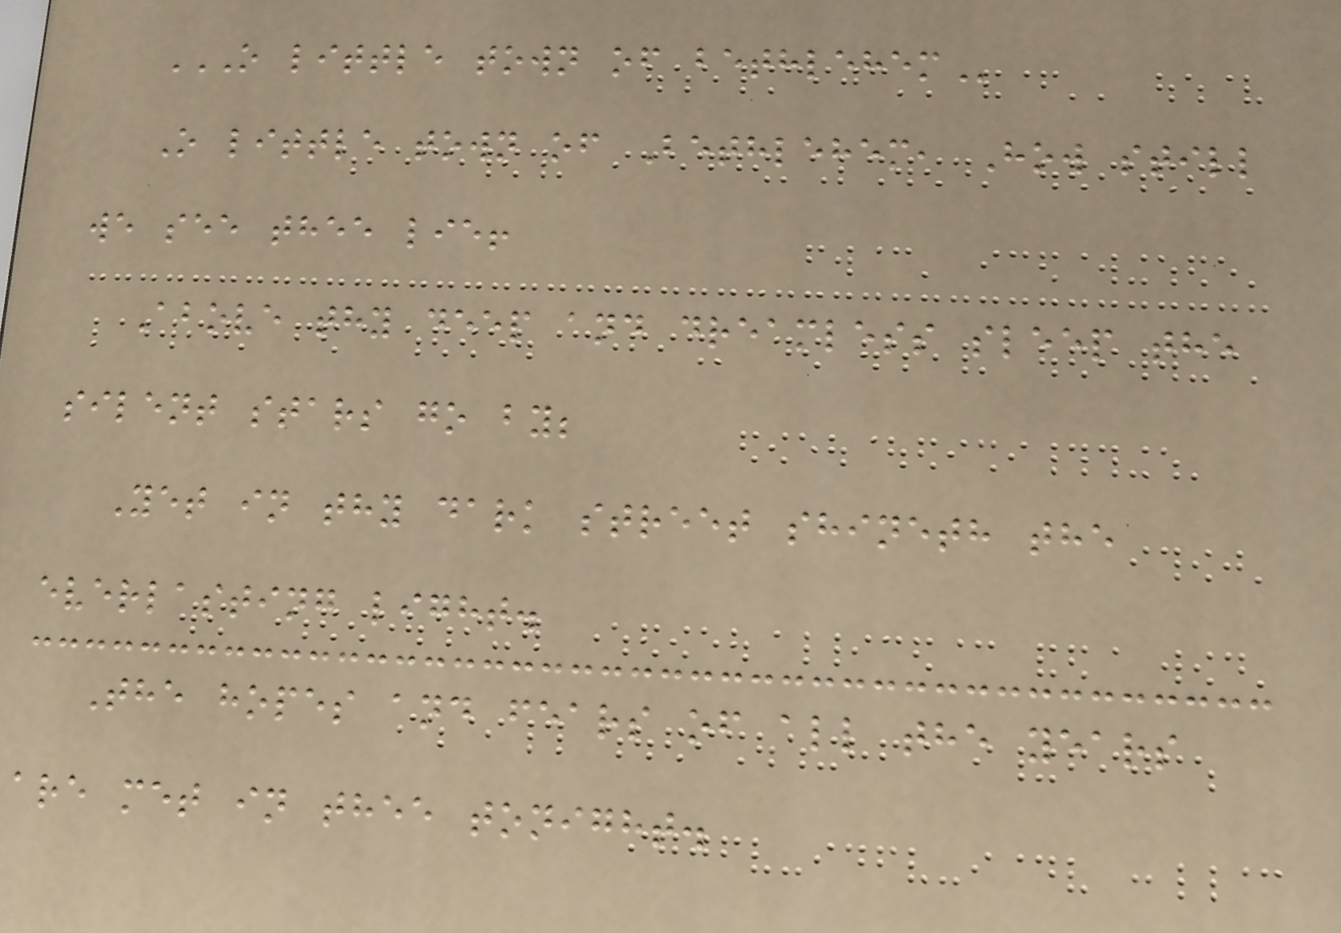O LITTLE TOWN OF BETHLEHEM
O little town of Bethlehem, How still
we see thee lie!
Above thy deep and dreamless sleep the
silent stars go by;
Yet in thy dark street shineth the
everlasting light.
The hopes and fears of all the years
are met in thee tonight.
